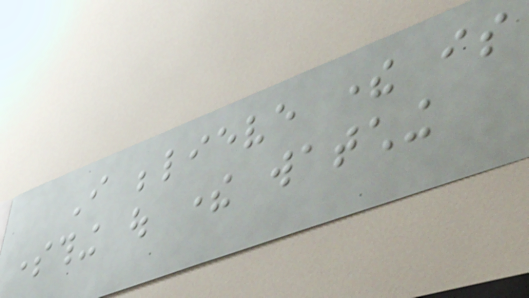I believe there is
something out there watching
